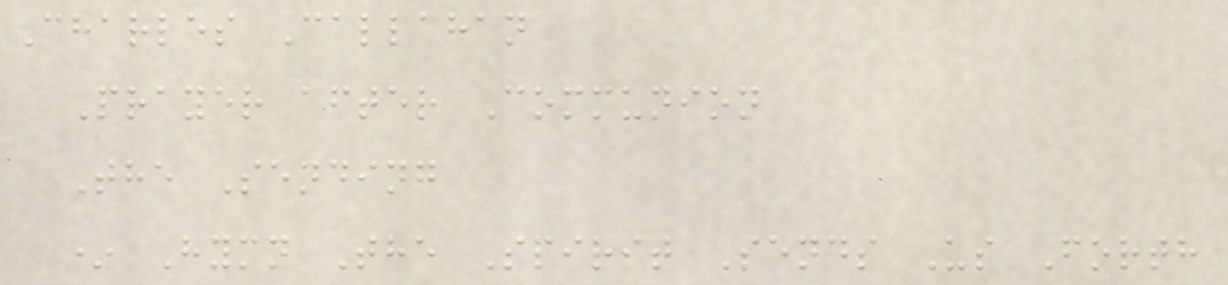Charles Callahan
Prayer after Communion
The Sending
* Hymn The Spirit Sends Us Forth
